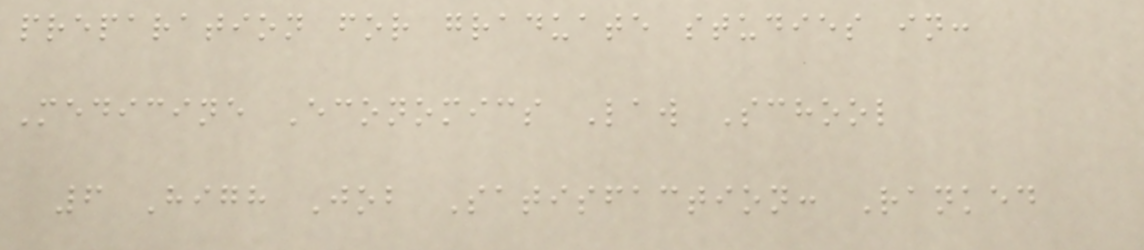preparation for graduate studies in:
Medicine Economics Law School
6 High Job Satisfaction: Ranked
